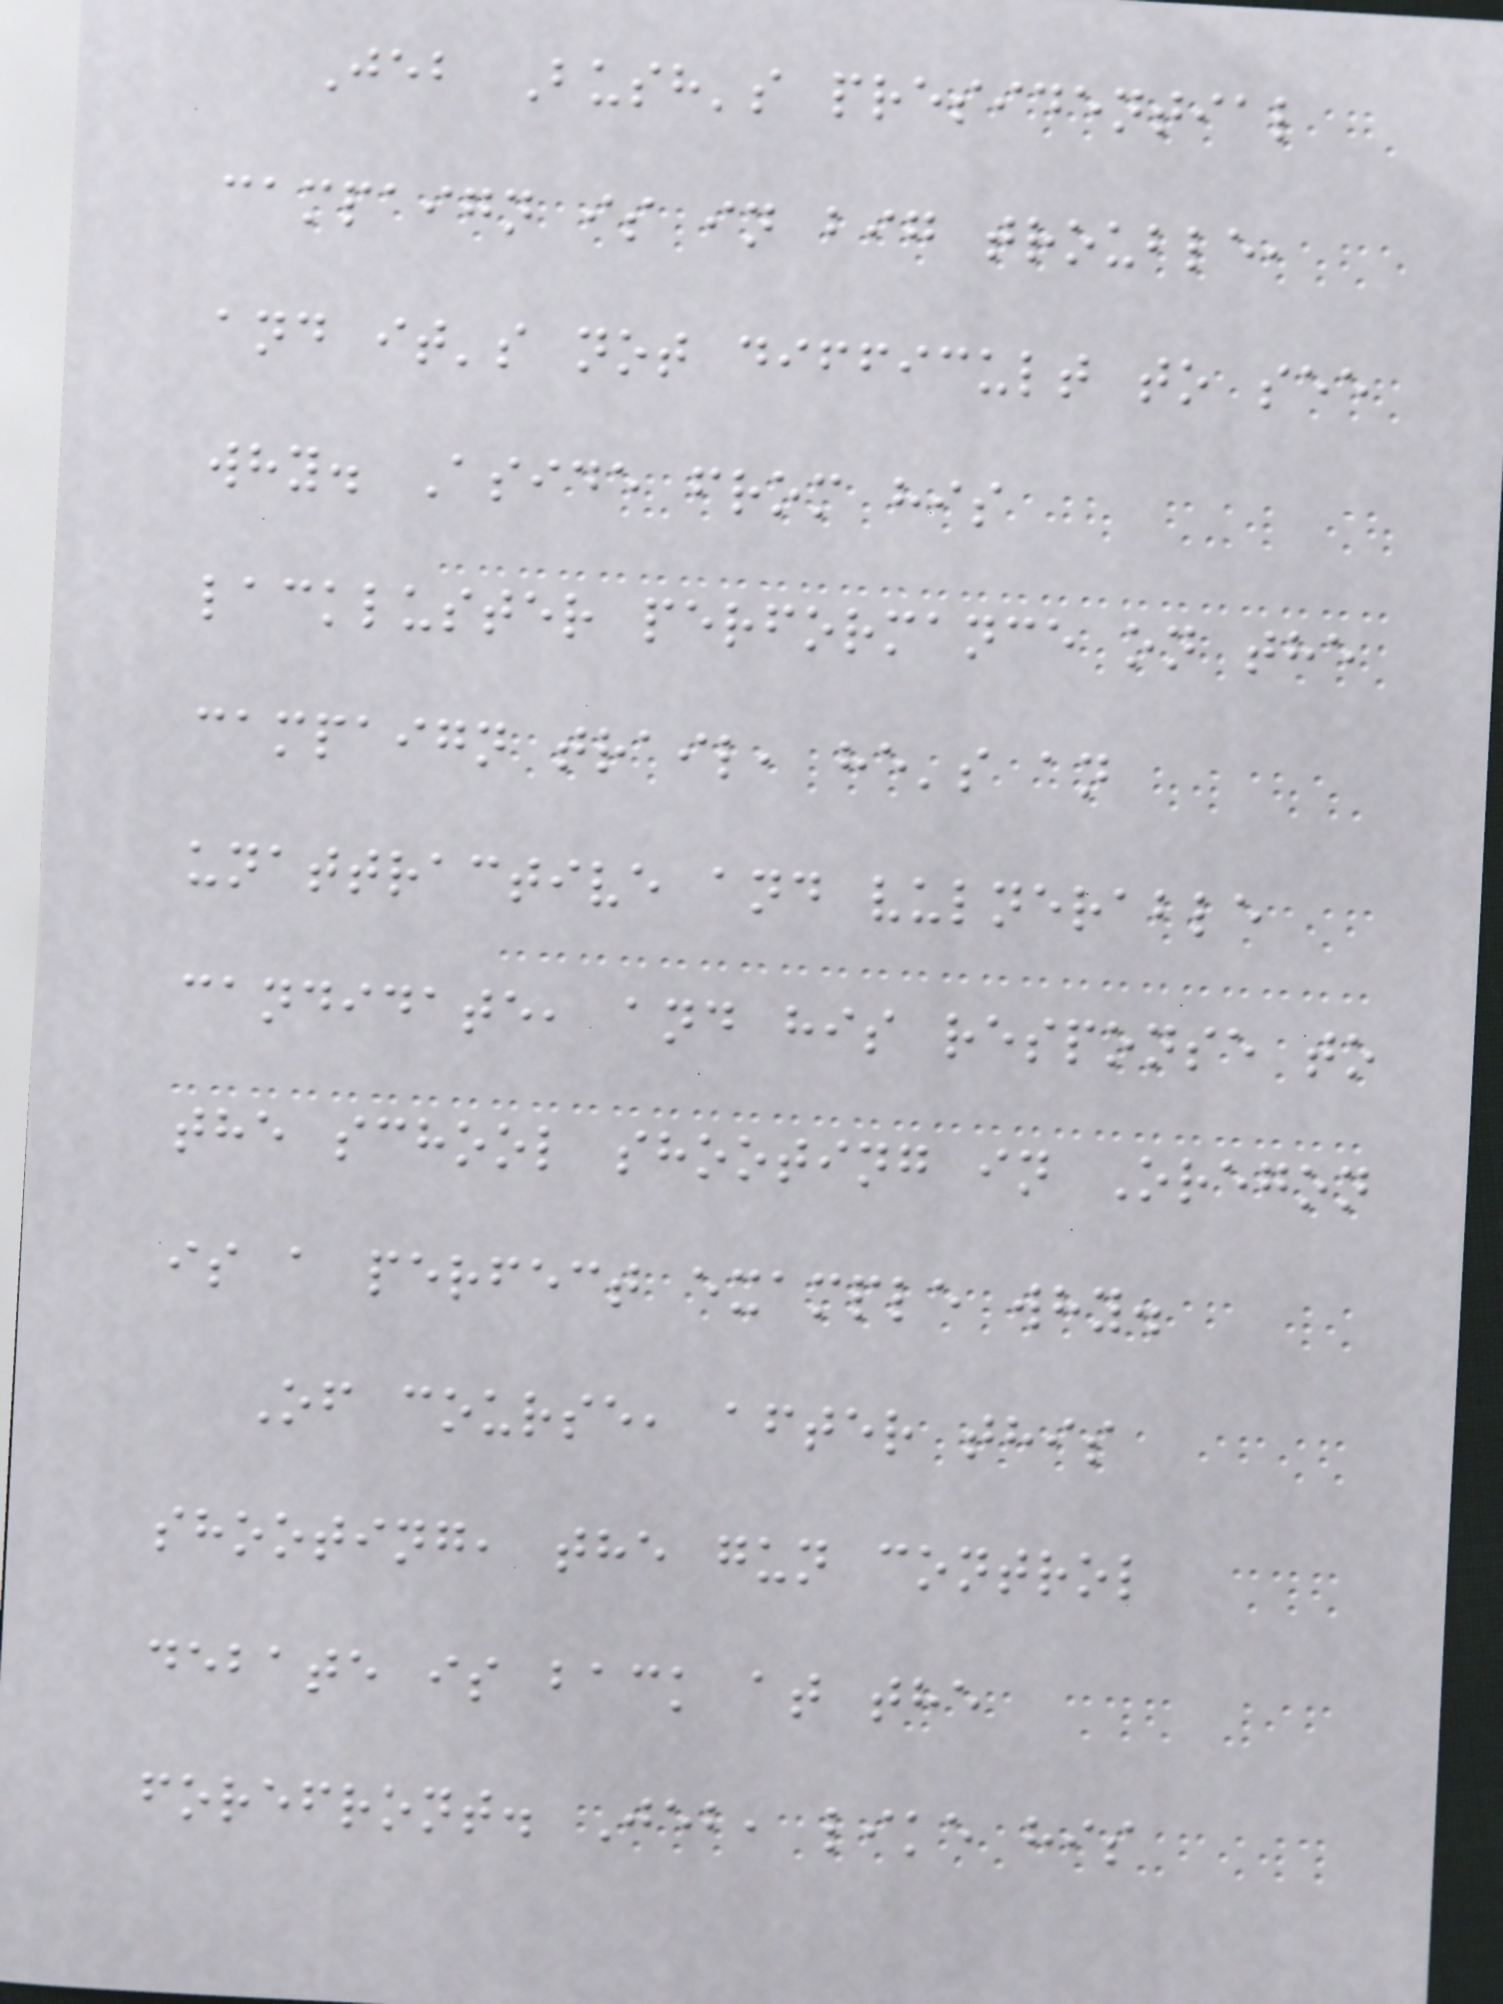Jeb Bush's presidential
campaign is in big trouble,
and it's not difficult to see
why. Aside from his
lackluster performance on the
campaign trail, he's an
unattractive and vulnerable
candidate, and his response to
the school shooting in Oregon
is a perfect example why.
Of course, after this
shooting, the gun control
debate is back at the
forefront. Jeb, like his
